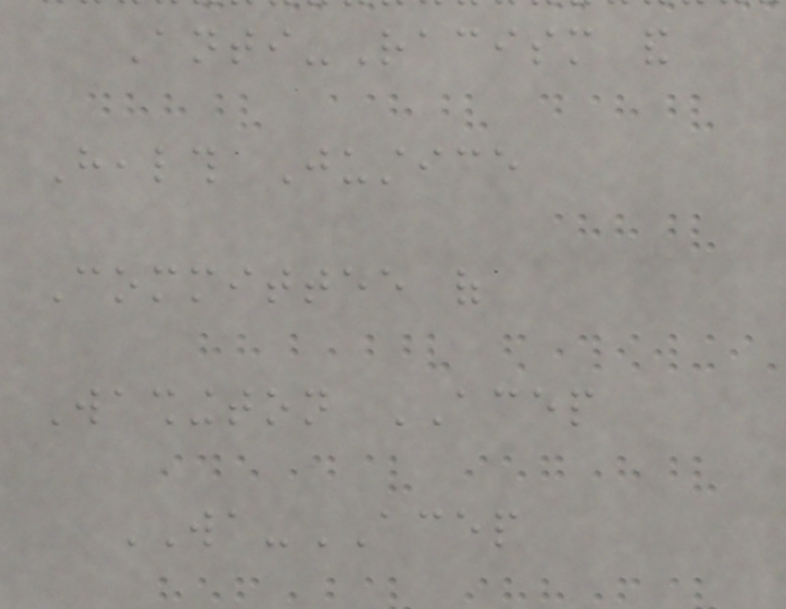Anti-Racism and
Health Justice
Committee of
Washington ACEP
WA-ACEP
